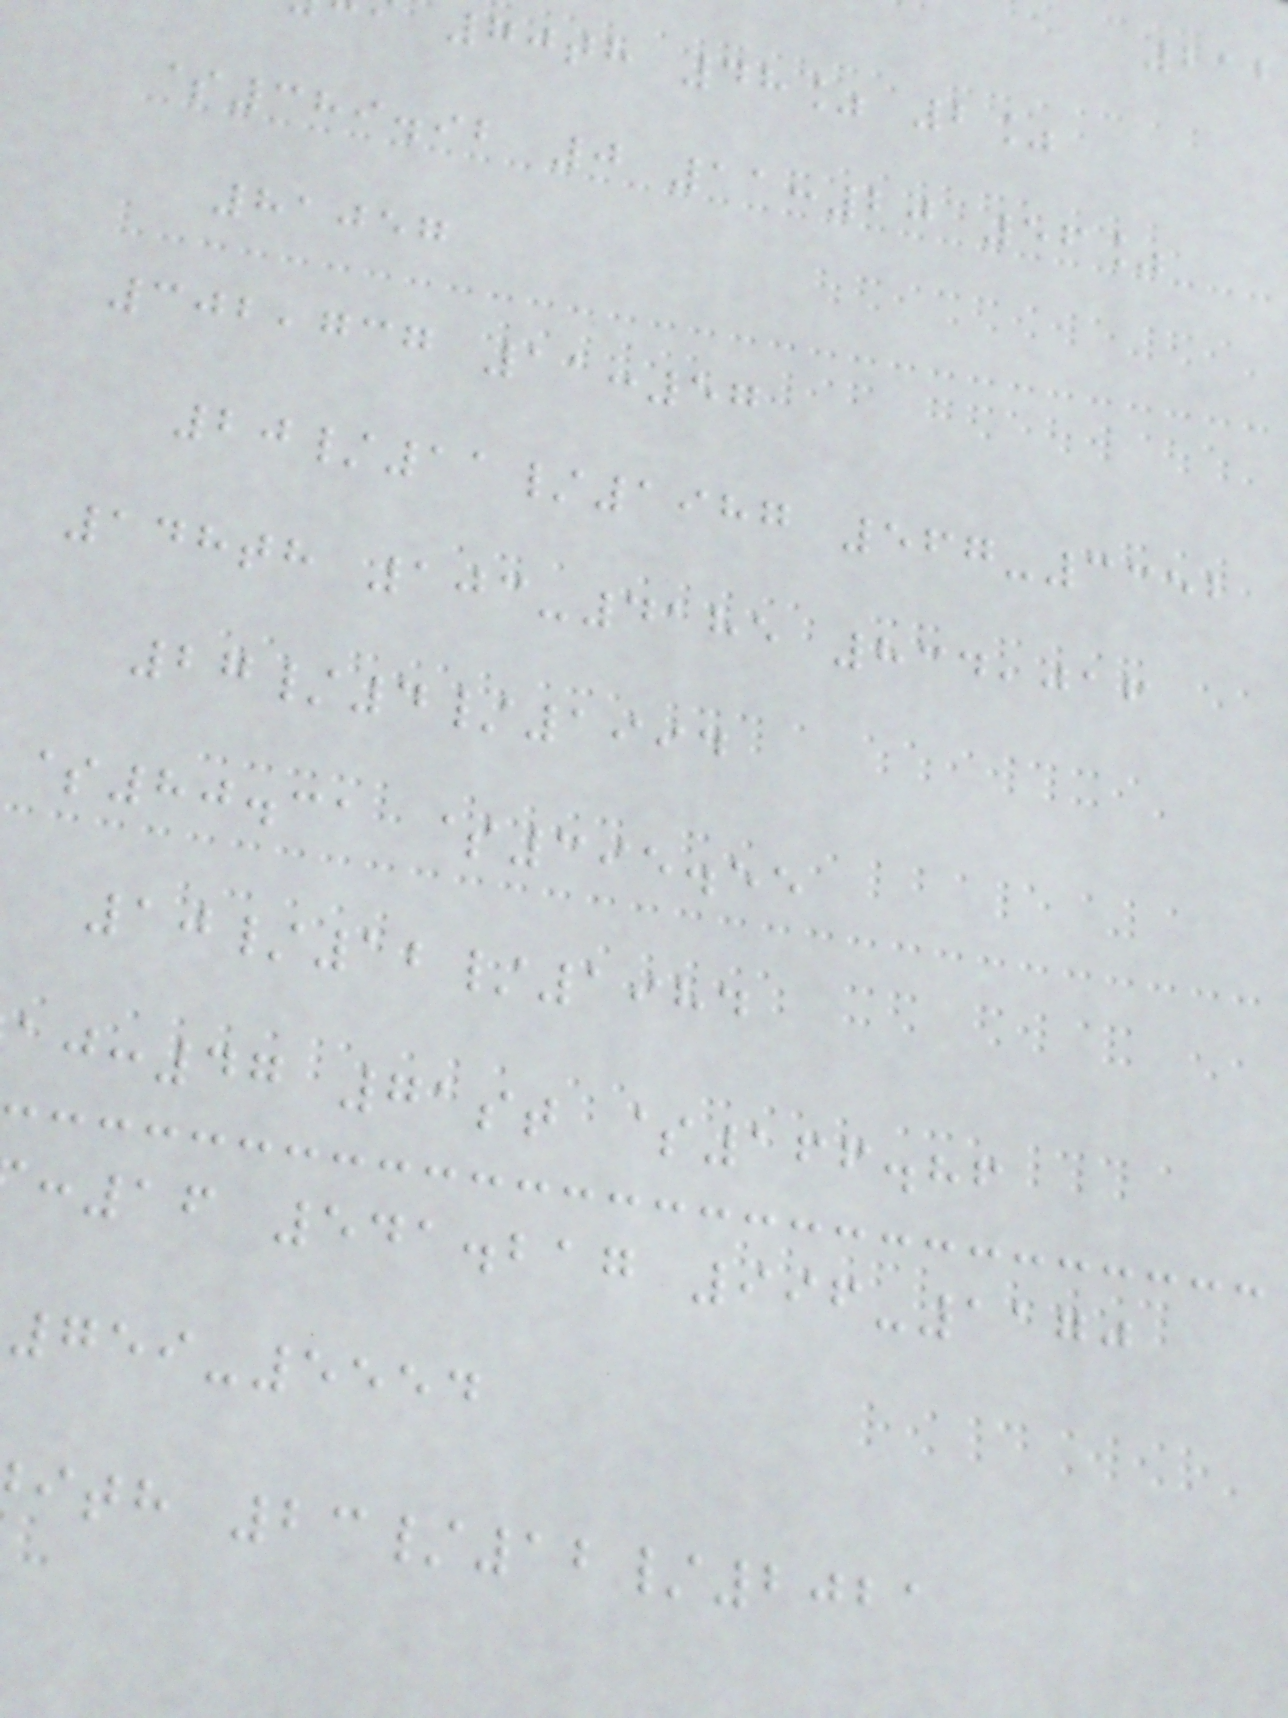212
70th 48% 2%
$389.92 0 11:20 56%
81057
302,737 11:57
20/11/1987 567-3352
148th 103-4185 834,016
27/4/1994
$80.31 $395.55
10/12/1984
:47 71st $166.86
:16 541.217 996-1170
759-5554
ith 23/12/2021
